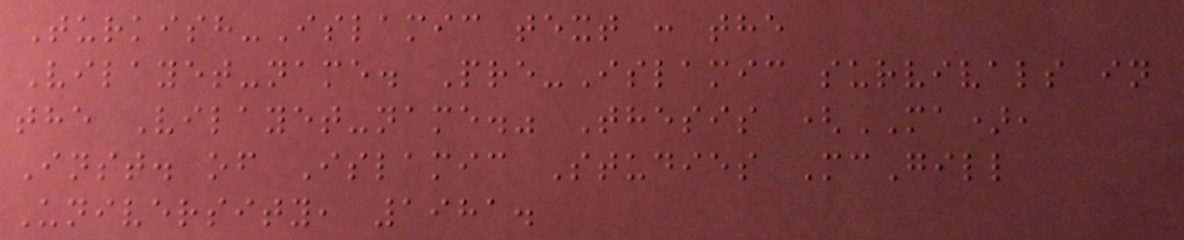Turkish-Islamic text : the
Vilayet-name. Pre-Islamic survivals in
the Vilayet-name." Thesis (MA),
Inst. of Islamic Studies McGill
University, 1981.
